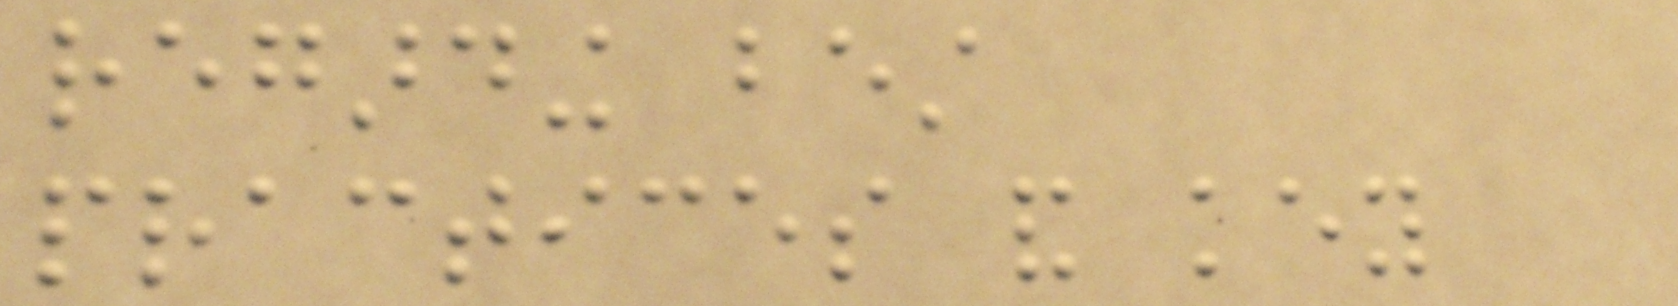regarding best
practices and key
